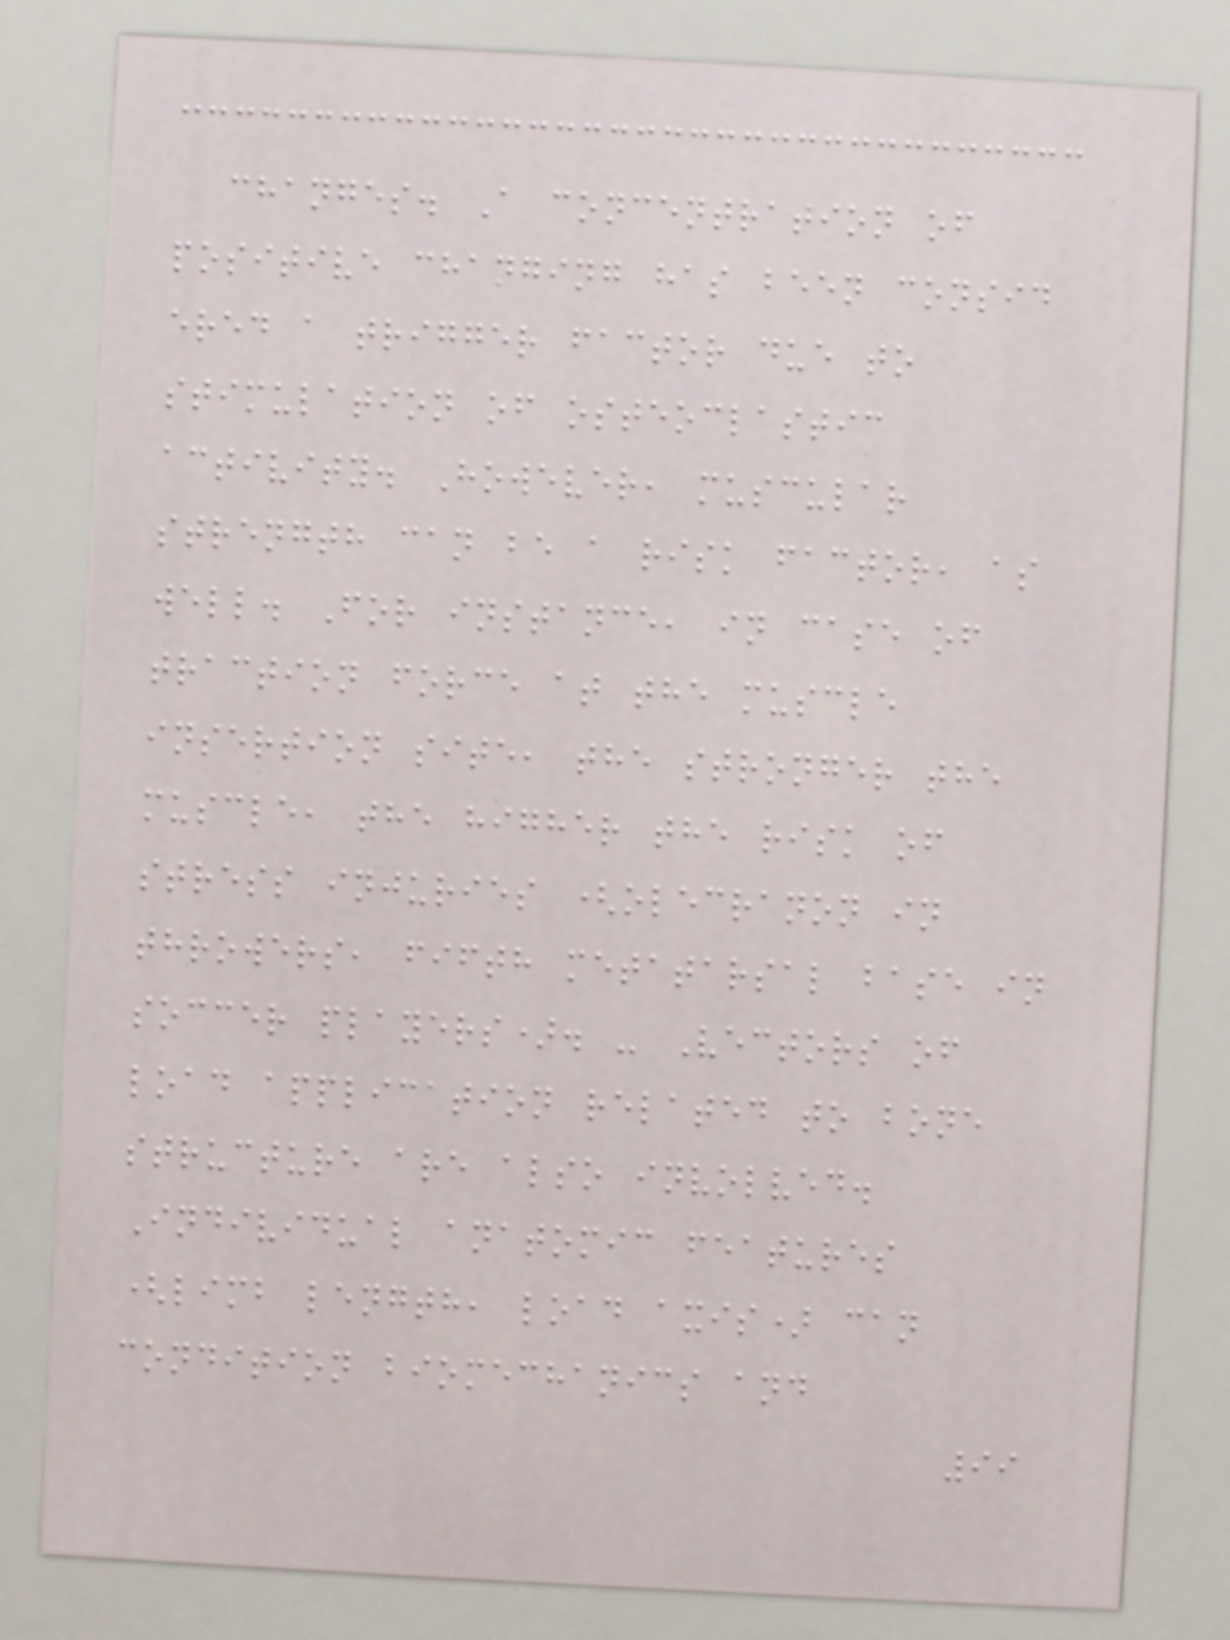changes. A concentration of
positive changing has been consid
ered a trigger factor due to
stimulation of osteoclastic
activity. However, muscular
strength can be a risk factor, as
well. For instance, in case of
traction force at the muscle
insertion site, the stronger the
muscle, the higher the risk of
stress injuries (olecranon in
throwers, fifth metatarsal base in
soccer players). - Vectors of
load application related to bone
structure are also involved.
Individual anatomic features
(limb length, load axis) can
condition biomechanics and
99
